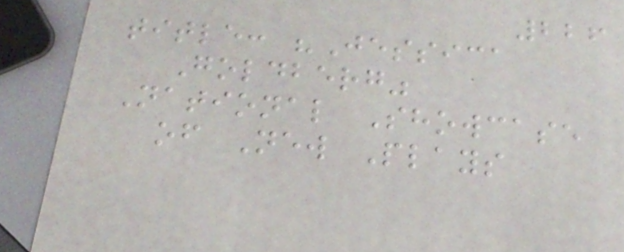226
title: "Jessica
Goldberg"
National Showcase
of New Plays
